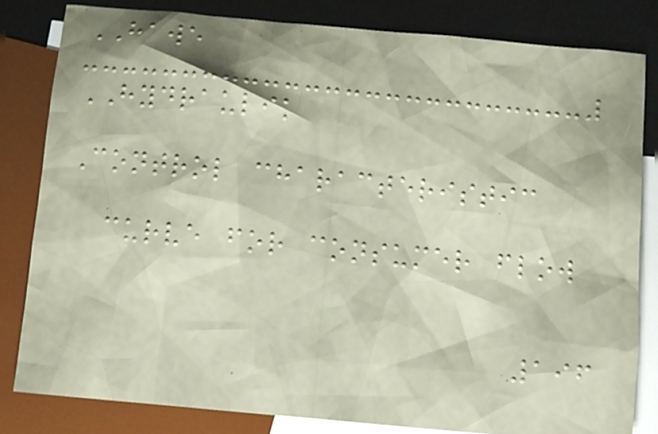HAWE
HYDRAULIK
Control characteristic
curve for consumer flow
196
